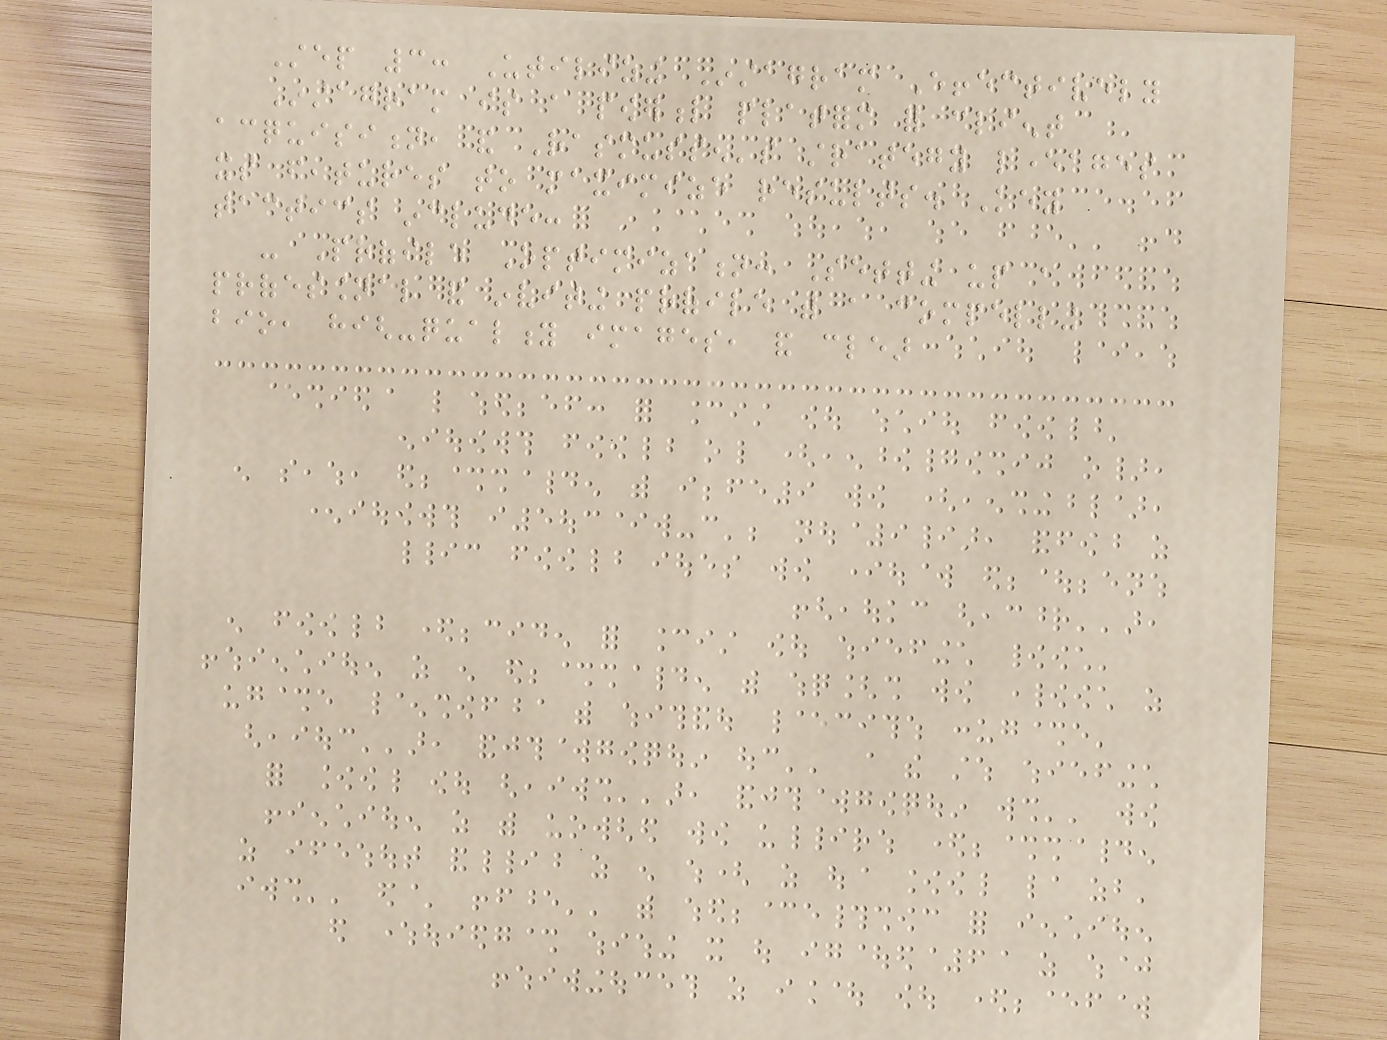Step 3: Utilizing Instagram Effectively
Instagram is a powerful platform for client
acquisition, and Rasmussen's strategy leverages
its features to maximize results. Key
tactics include:
- Profile Optimization: Setting up a
professional and inviting profile with a compelling
bio, high-quality images, and clear
